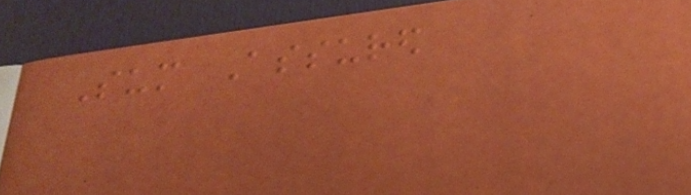Sum Assured
